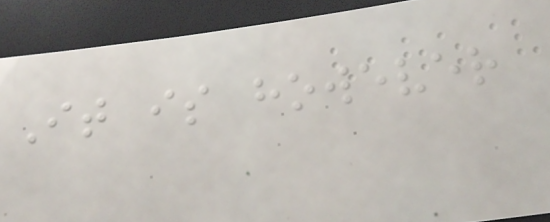It is however
